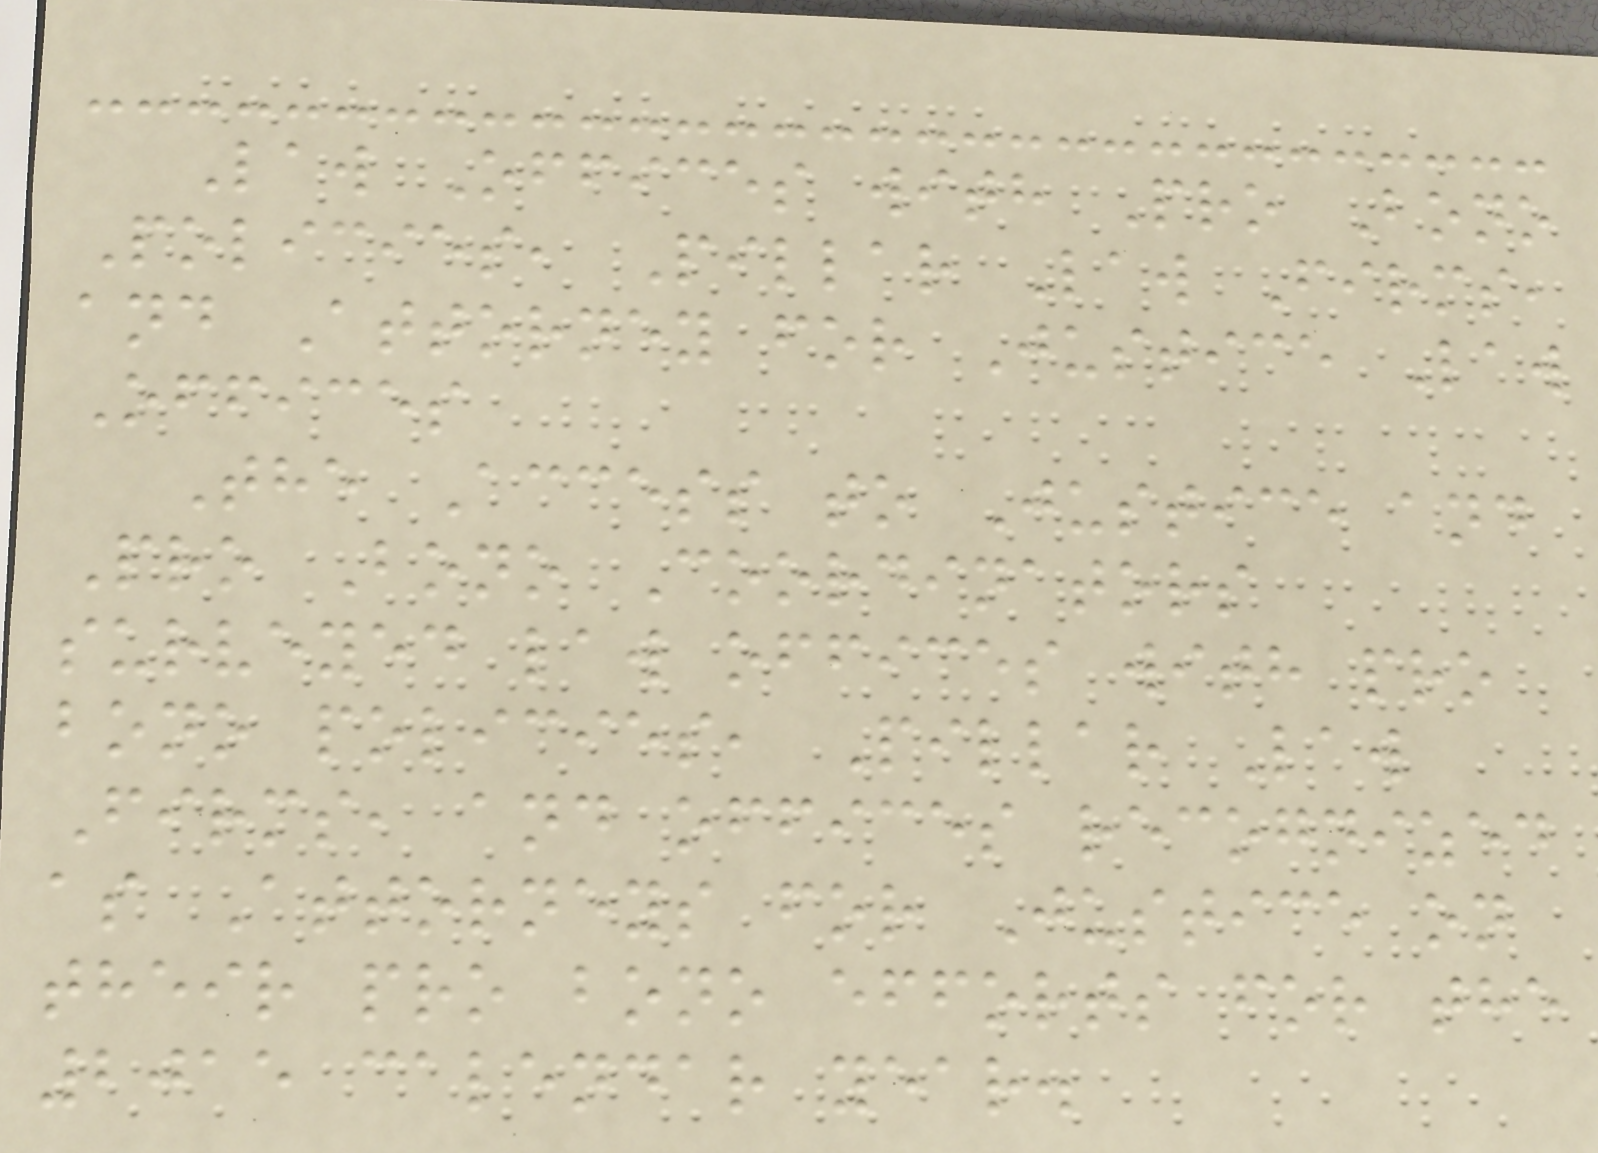Law Offices with Pro Bono
Policies, Pillar Law Firms,
and Attorney for Justice Law
Offices
The Access to Justice and
Pro Bono Coordinators
surveyed law offices with pro
bono policies, Pillar Law
Firms, and offices recognized
as Attorneys for Justice on
their pro bono efforts for the
2015 calendar year.
